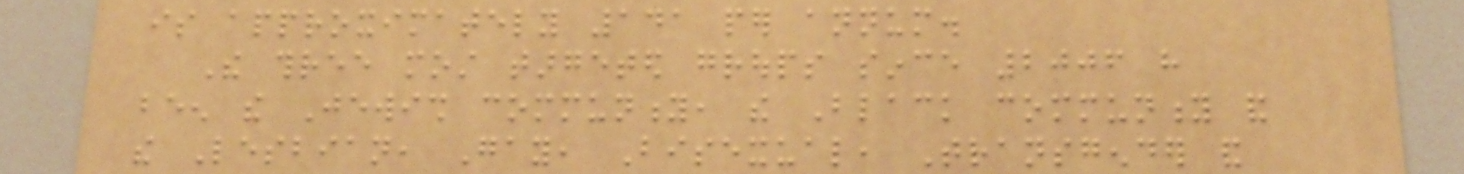is approximately 141 per annum.
The three most targeted groups since 2006 have
been the Jewish community, the Black community and
the Lesbian, Gay, Bisexual, Transgender and
